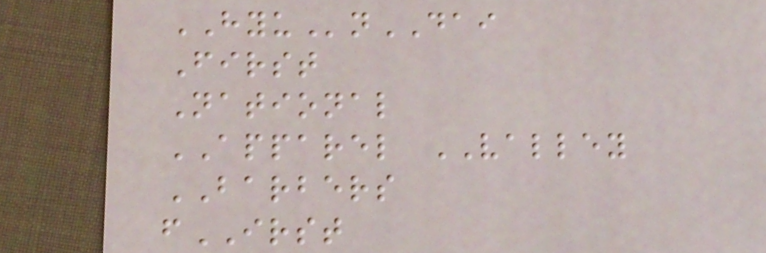HYUnDAI
First
National
APPAREL VALLEY
BARBERS
fIRST
